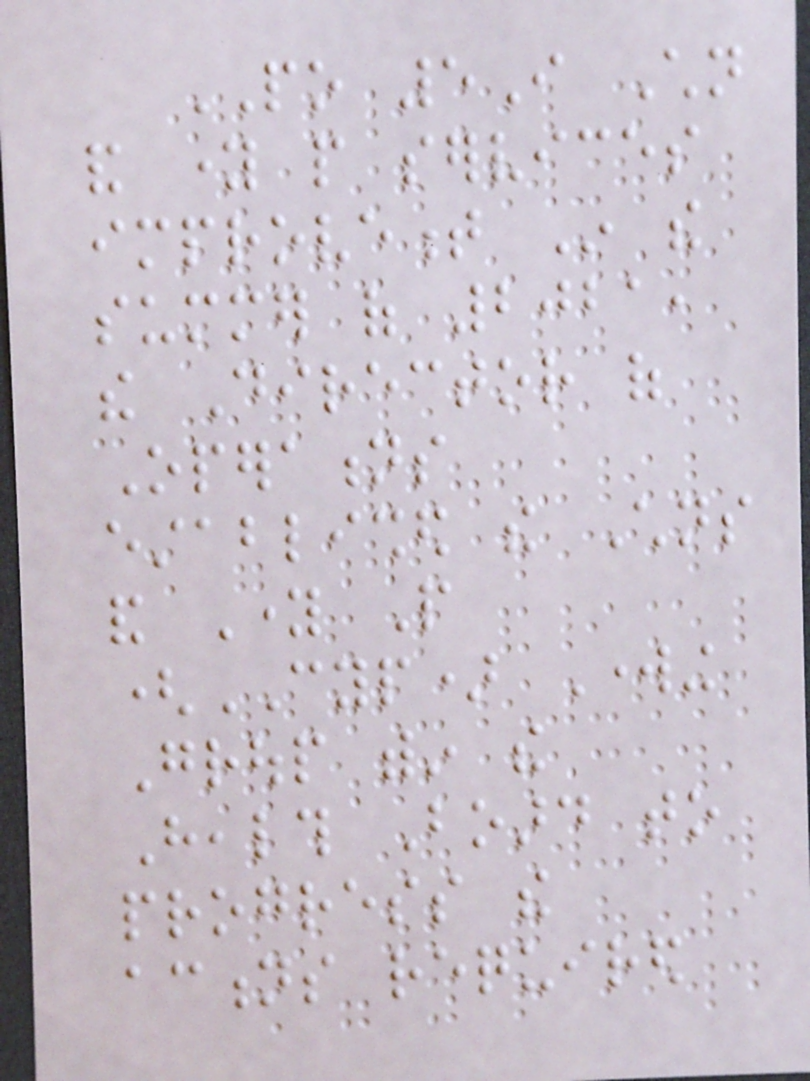PO 5I Children
and young people services
improvement In the
summer of 2021,
the Director of
Operations
established the Childrens
and Young People
(CYP) Working
Group within the
Health Board to
progress the
actions required
